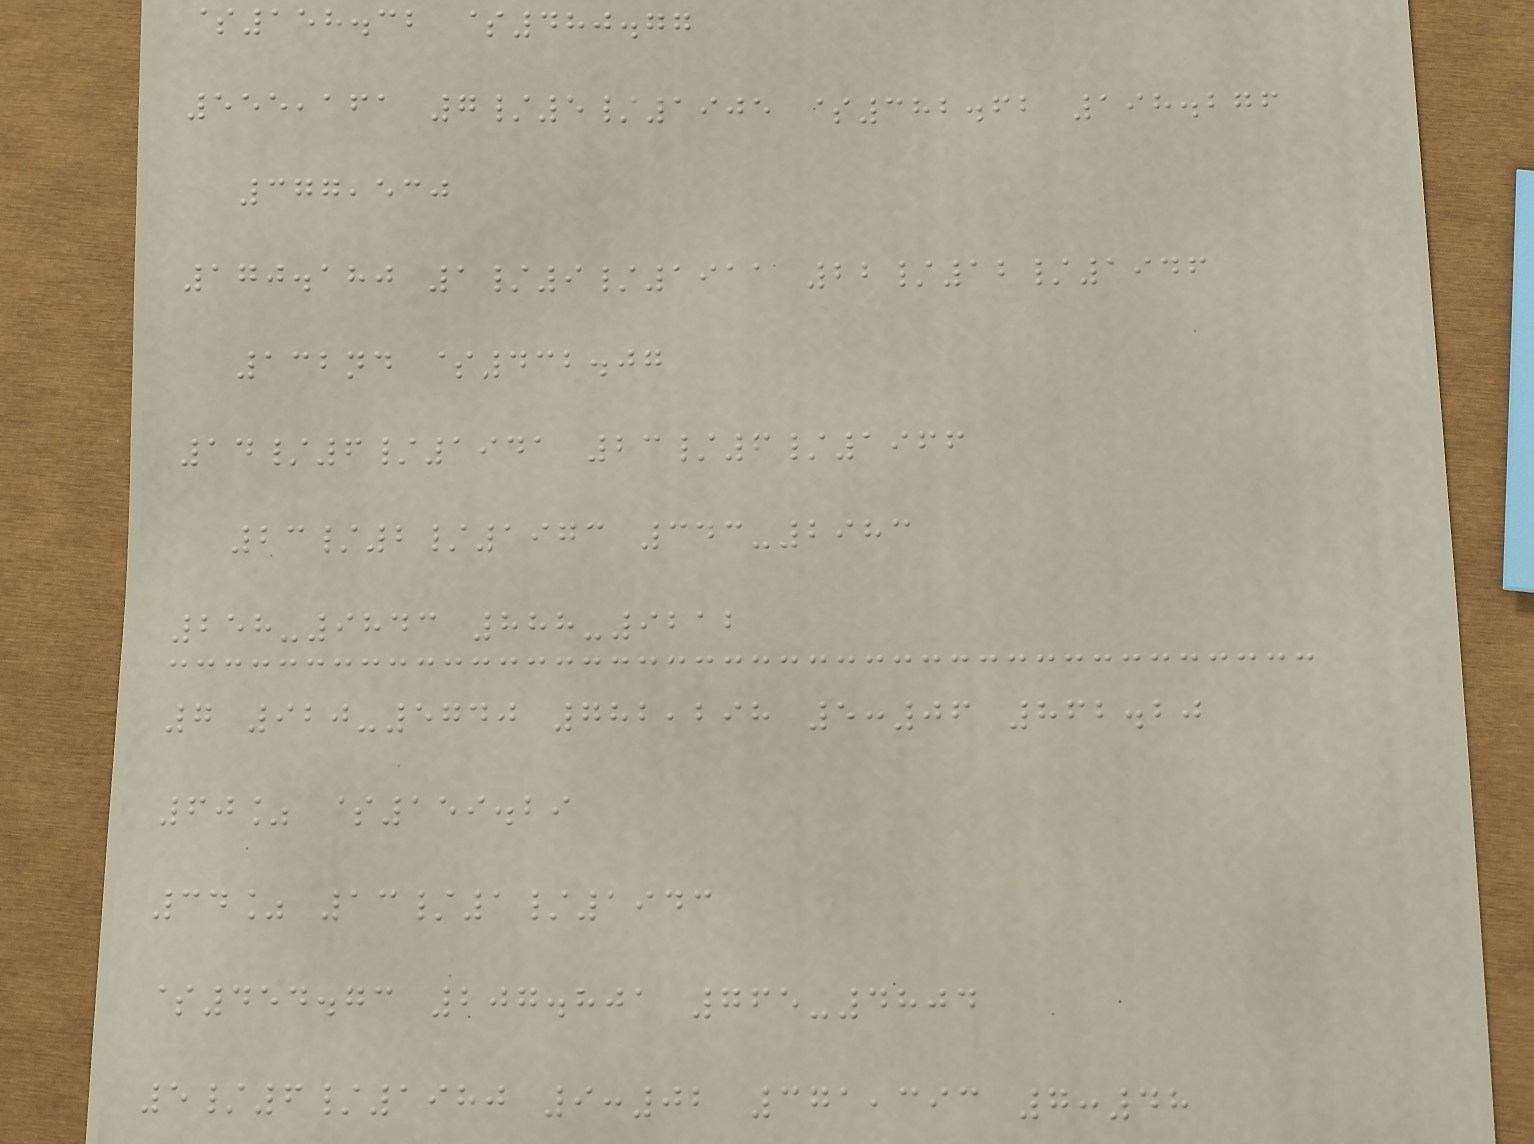$158.32 $480.77
555,161 7/5/1905 $382.62 198.276
377,530
170.180 1/9/1911 22/12/1946
132nd $432.07
14/6/1941 23/6/1966
23/2/1973 343-2983
258-9843 888-9212
7 920-5740 782,298 5:06 862.20
60% $159.29
34% 13/1/1943
$454.73 207.801 765-4804
5/6/1980 9:02 371,393 7:48
